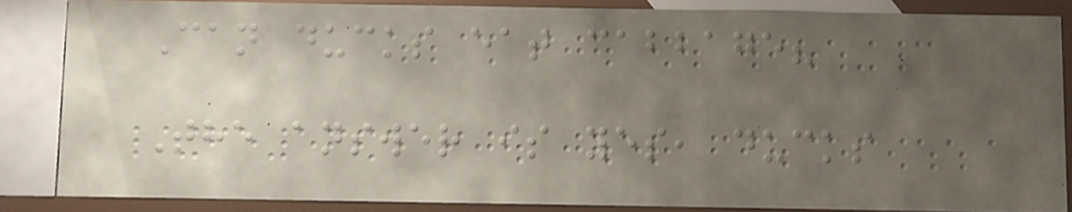Can ducks eat cabbage?
The answer is yes, ducks
